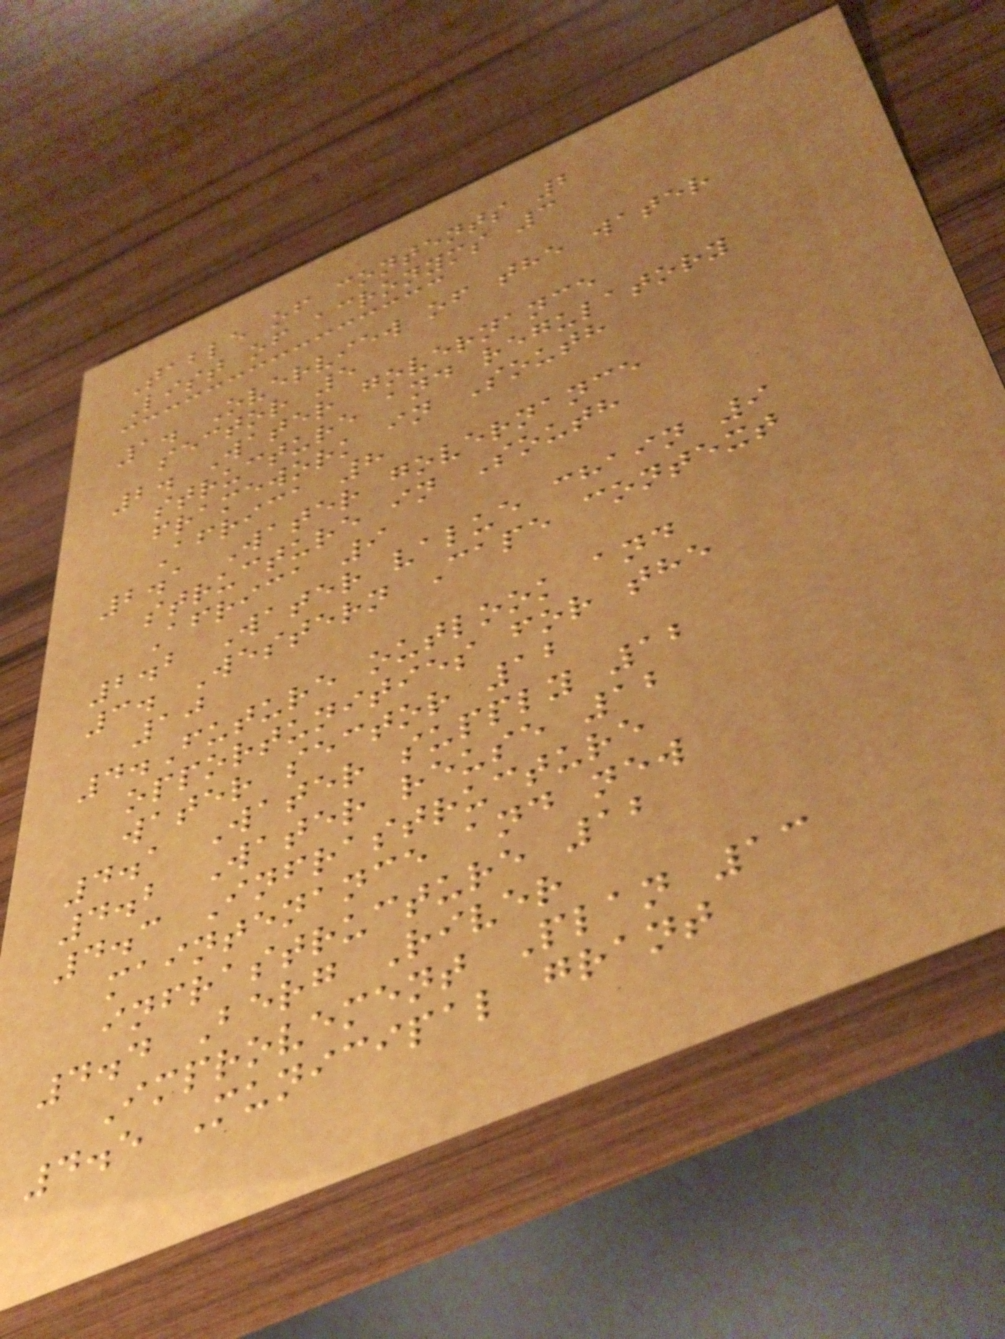Table of contents 2
List of acronyms 3
1. Overview of the water
sector 5
2. Water governance
structure and regulatory
framework in South
Africa 8
2.1 Water governance
structure in South
Africa 9
2.2 Water value chain 9
3. Western Cape context
10
4.Future outlook and
opportunities for the
water sector 12
4.1 Water supply 12
4.2 Water reuse 12
4.3 Infrastructure
maintenance and new
infrastructure 12
4.4 Berg River
Improvement Plan 13
4.5 Municipal grant
